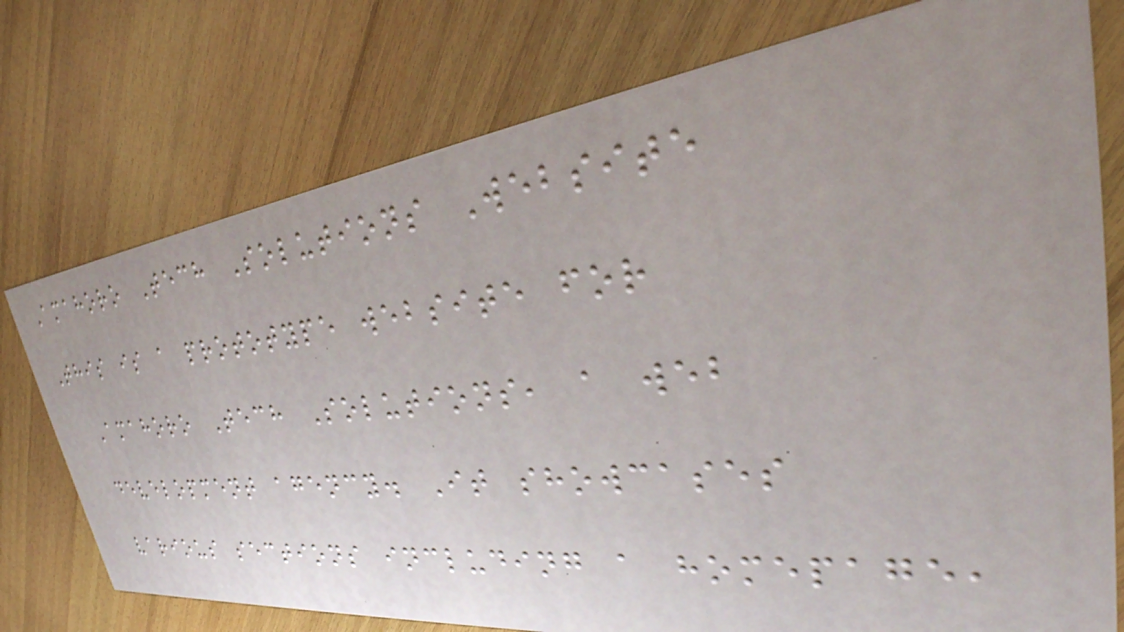Amahoro Tech Solutions Website
This is a prototype website for
Amahoro Tech Solutions, a web
development agency. It showcases
various sections including a homepage,
